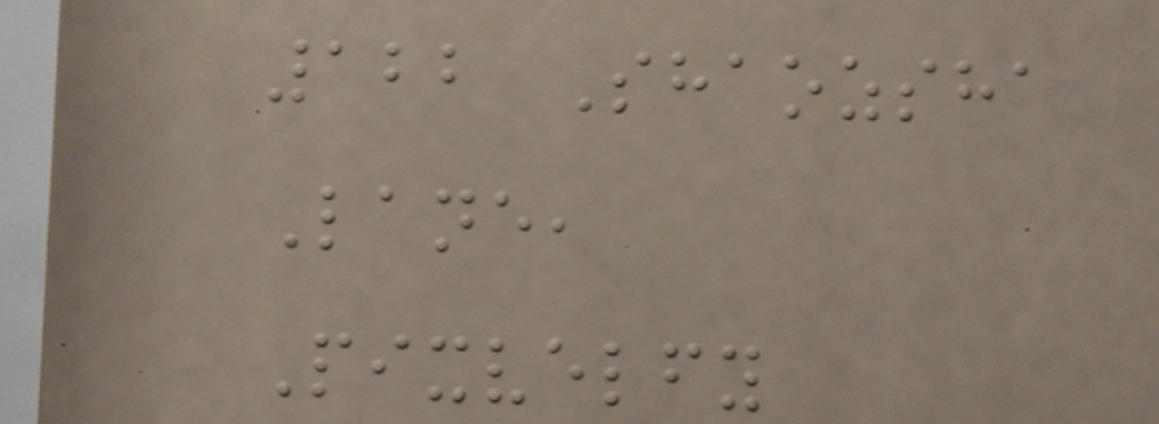122 Shaozsha
Lane,
Pixvelfy
